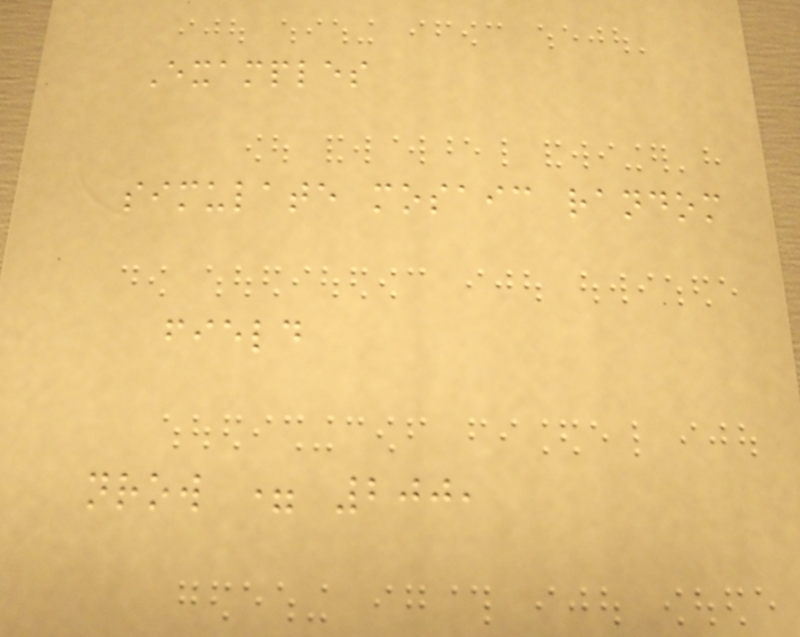Examples
simulate mosaic random
field
nrow = 200,
